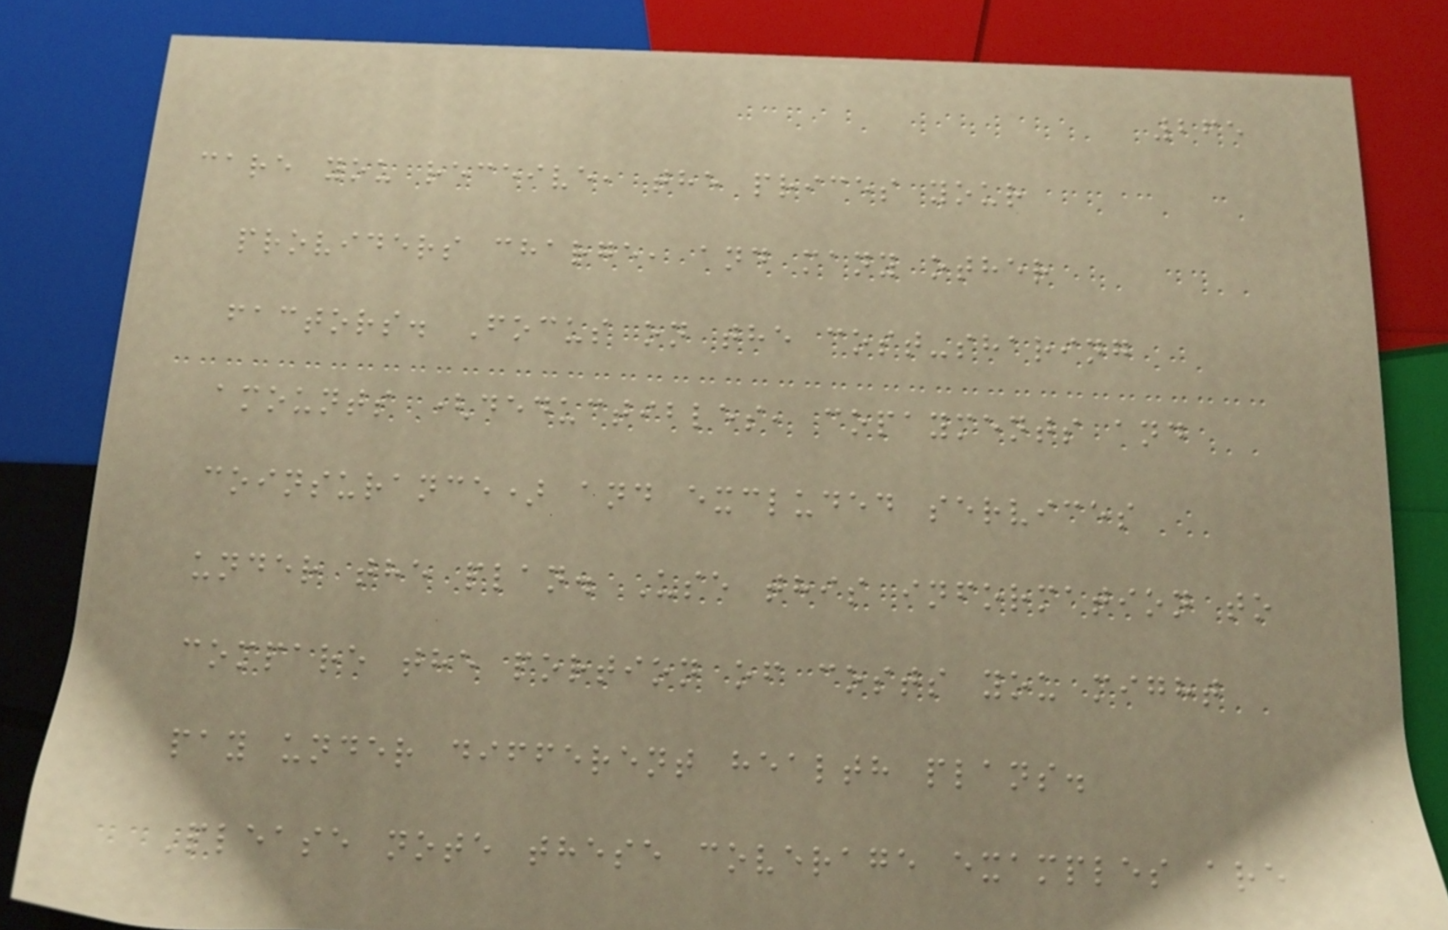265
care you receive, the prices your
providers charge, and many other
factors. Focus on the cost-sharing
amounts (deductibles, copayments and
coinsurance) and excluded services
under the plan. Use this information to
compare the portion of costs you might
pay under different health plans.
Please note these coverage examples are
